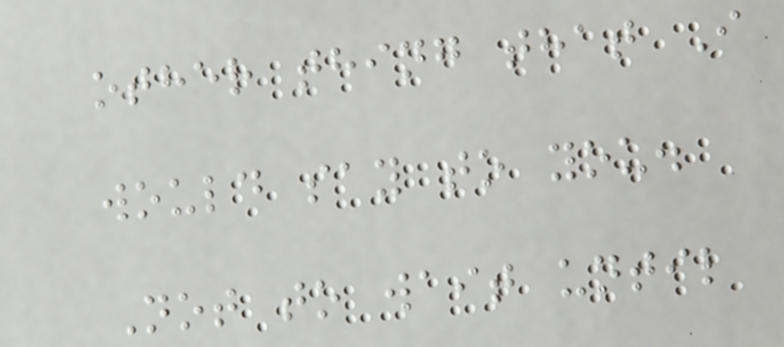other thing that I
would say to you.
Not to wait until
